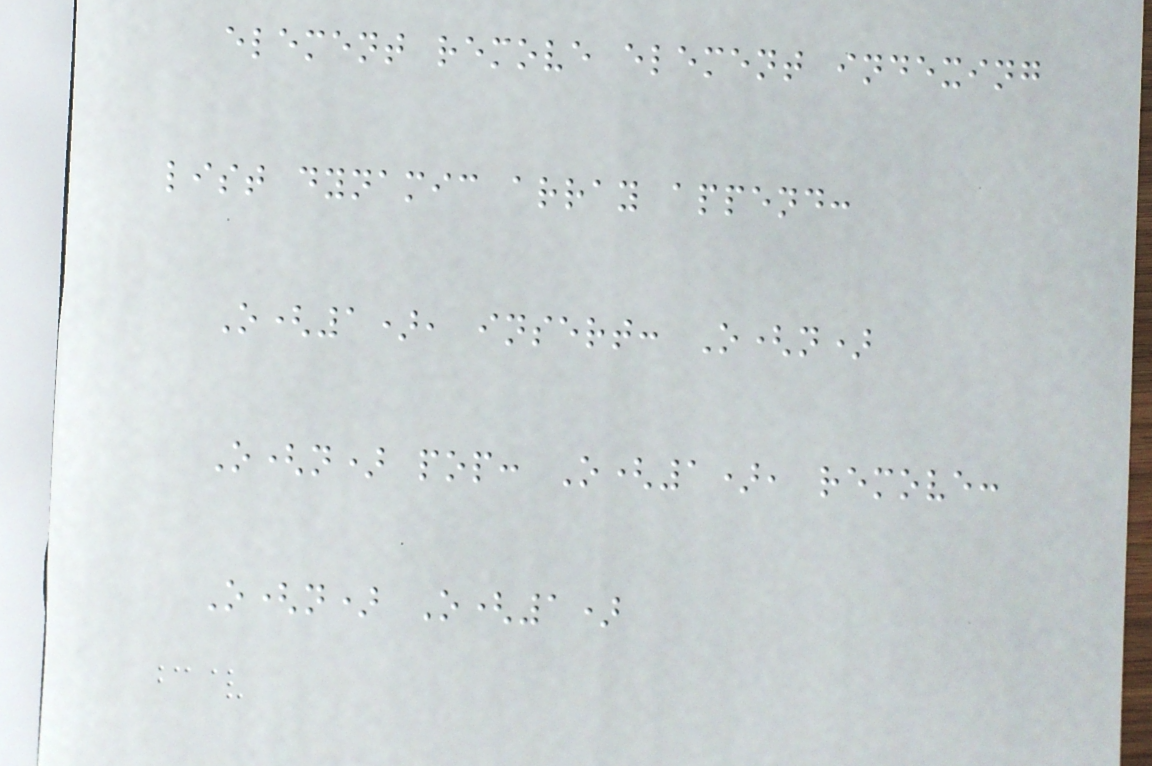element remove element indexing
list dynamic array append:
O(1), insert: O(n)
O(n) pop: O(1), remove:
O(n) O(1)
